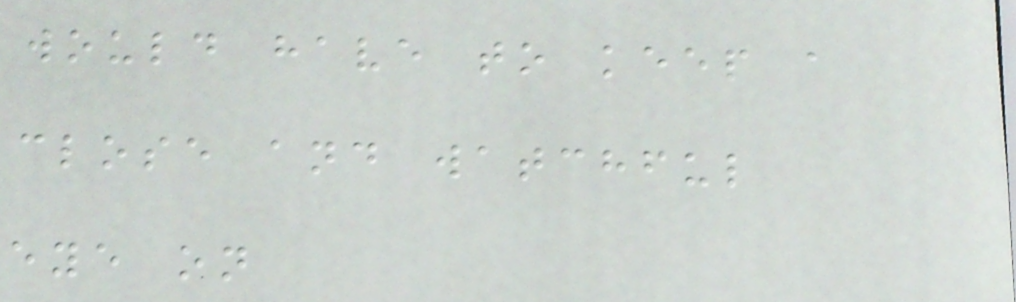would have to keep a
close and watchful
eye on
